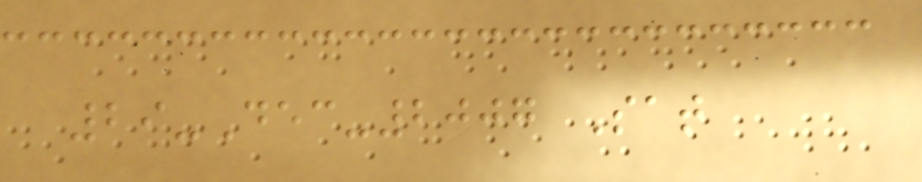29-Dec-2007 Sat
